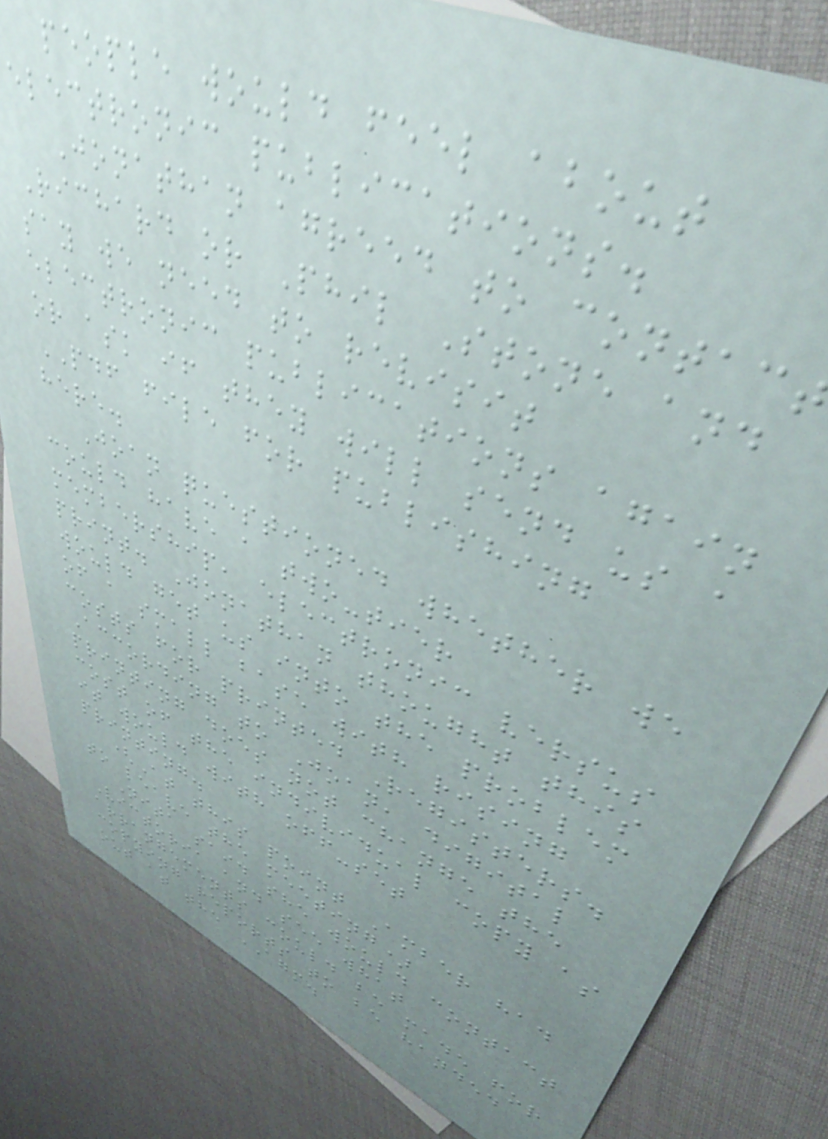people would feel about
electronic publications.
Jonathan agreed to contact
Richard or Phil Stone and
say we need to revisit
electronic publications again
or ask if they will send us a
PDF file for publishing
here.
Joan questioned whether we
could have a two-tier
membership, electronic versus
print. Jonathan thought this
would get us into the problem
of a small base with rising
costs for printed Registers.
According to Joan, digital
printing does not change the
cost of the individual copy as
it would with off-set
printing.
(At this point Amber had
to leave the meeting)
Nita said she would contact
Victoria and see what
arrangements could be made for
copying reports to be handed
out at the AGM.
